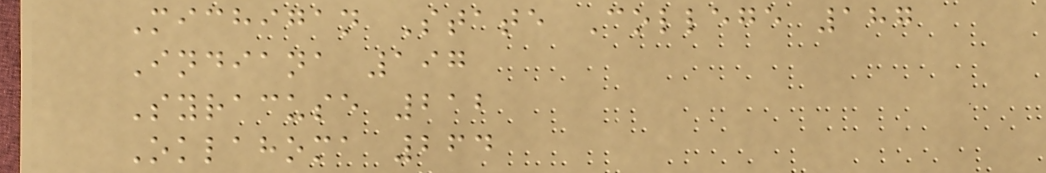Michigan State College 187
Indiana 197
Syracuse 212
Oklahoma 264
